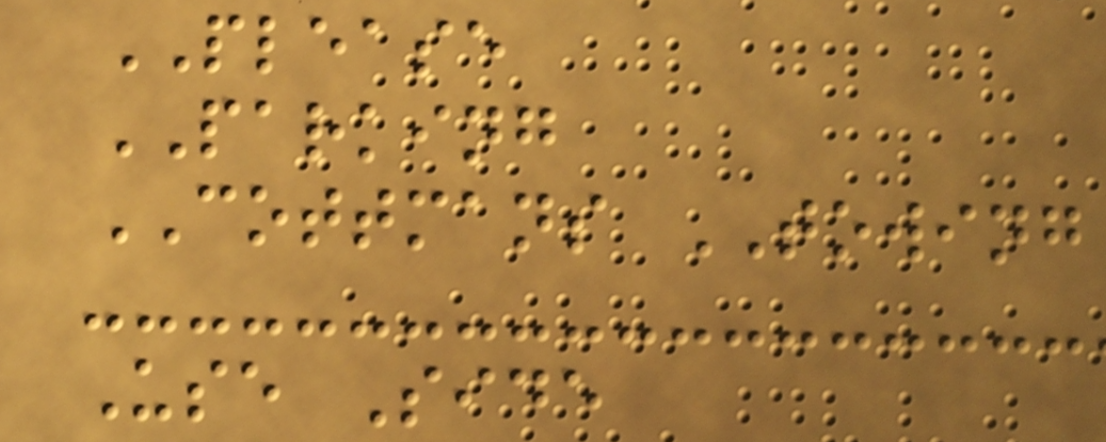PLEASE
PARKING
COTTMANS TOWING
Use Side
